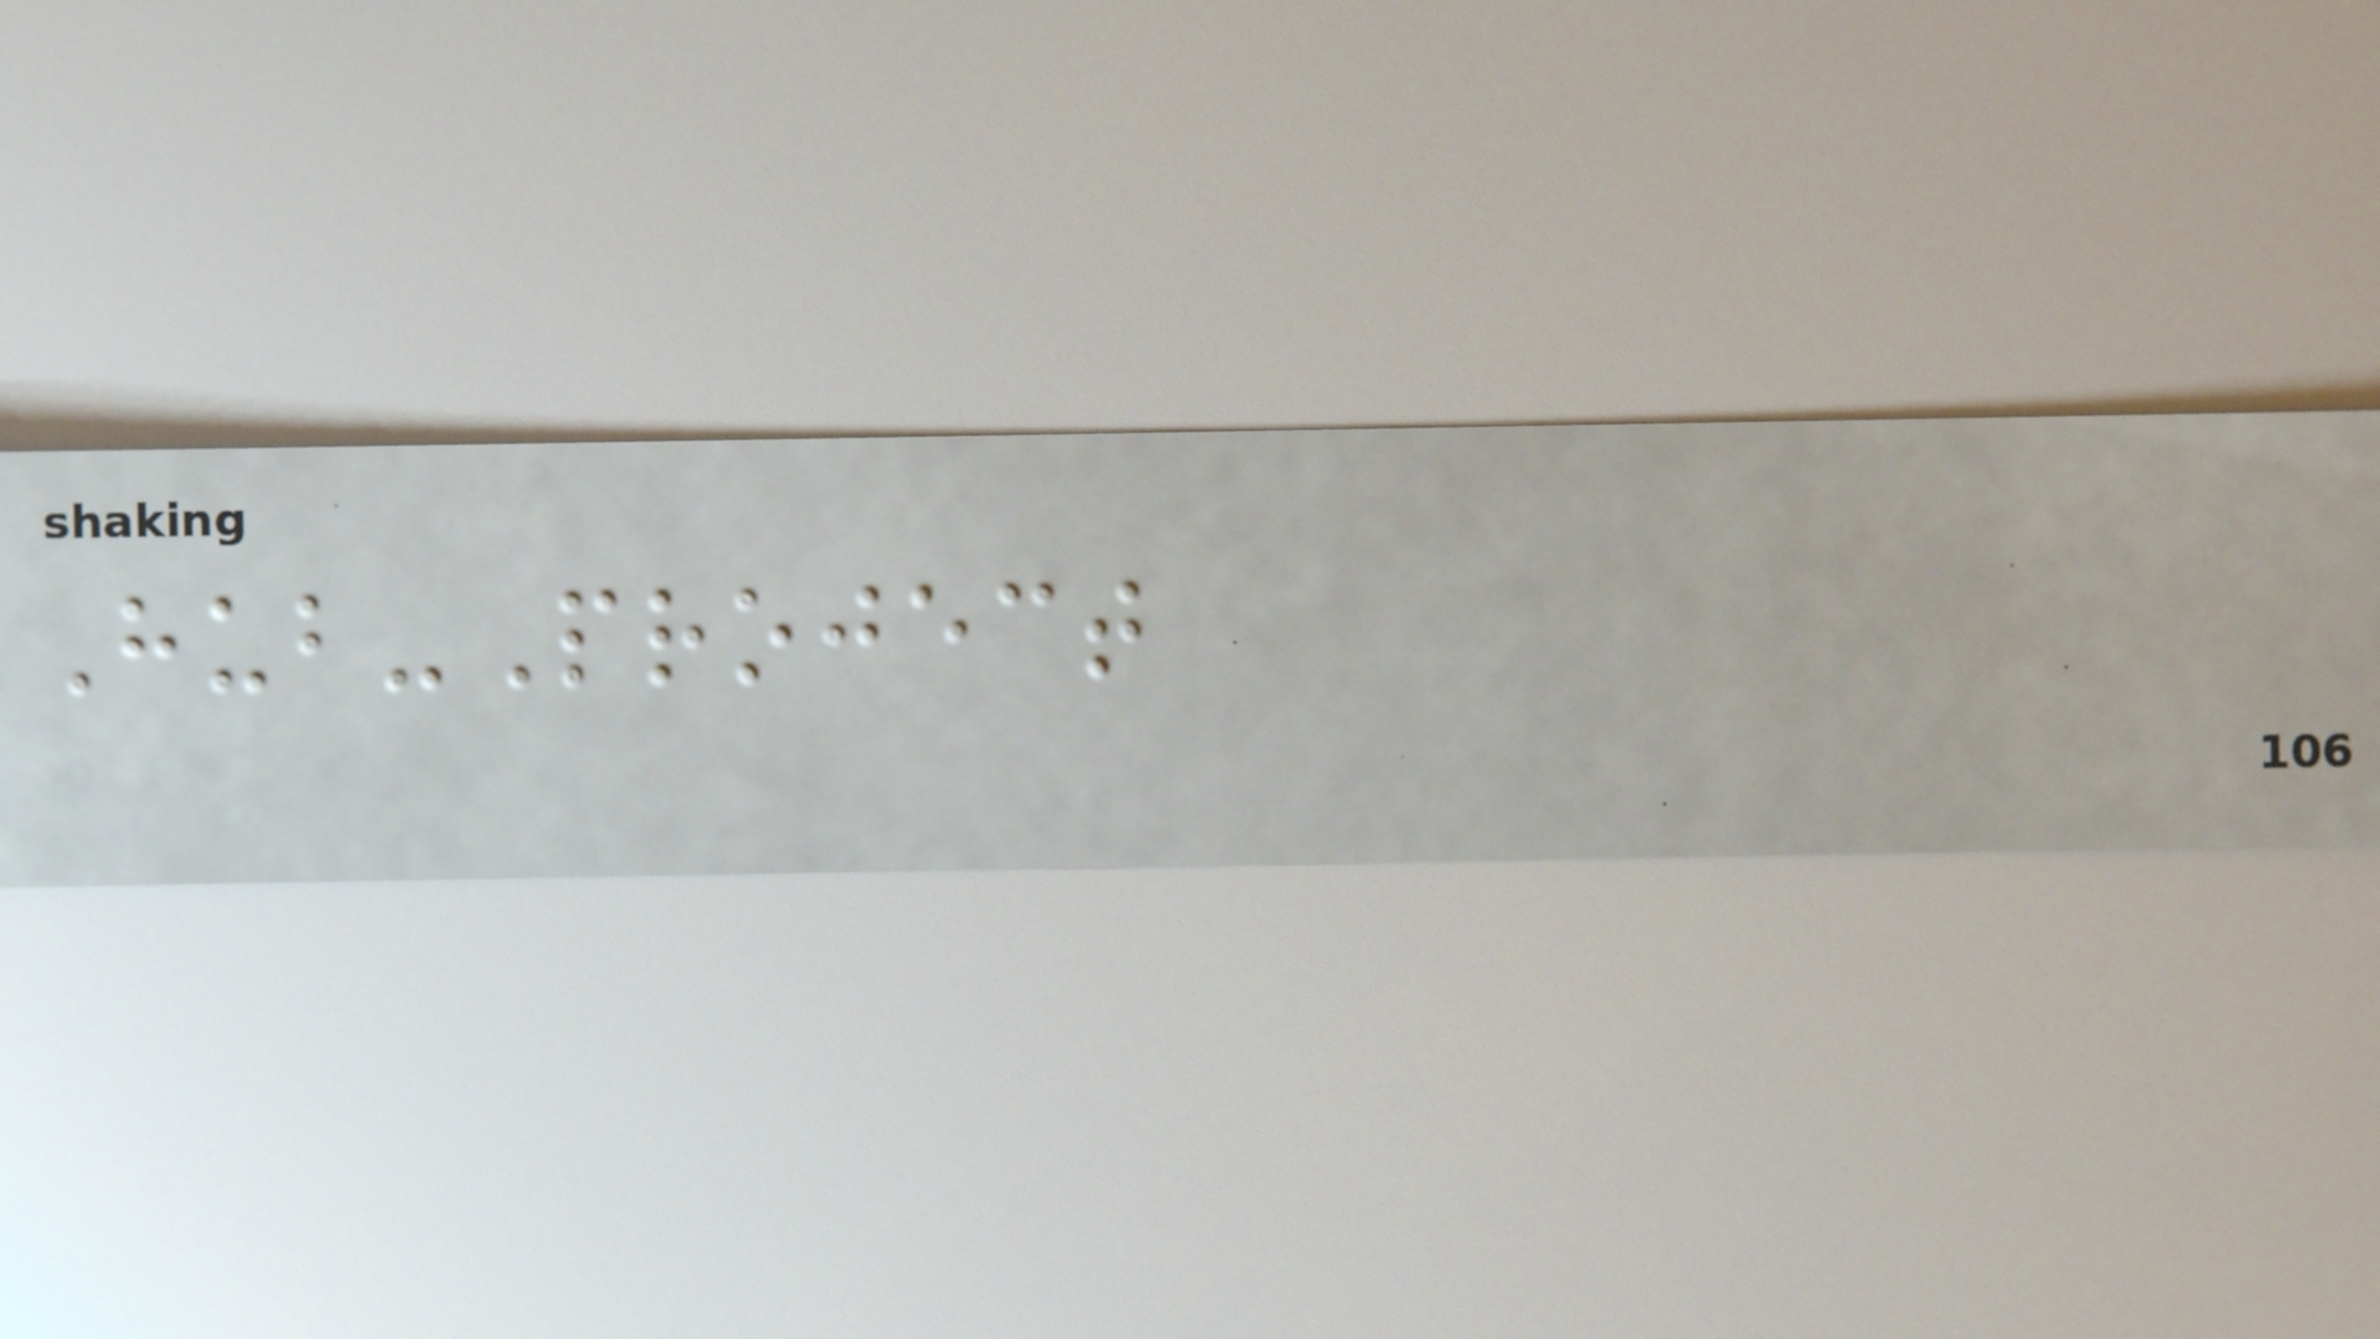Hub-Project
